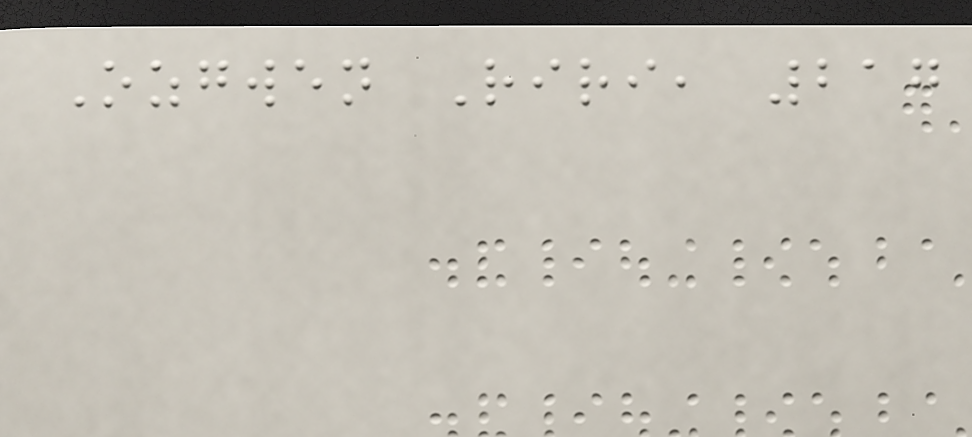Ozgwen Riri, 217
